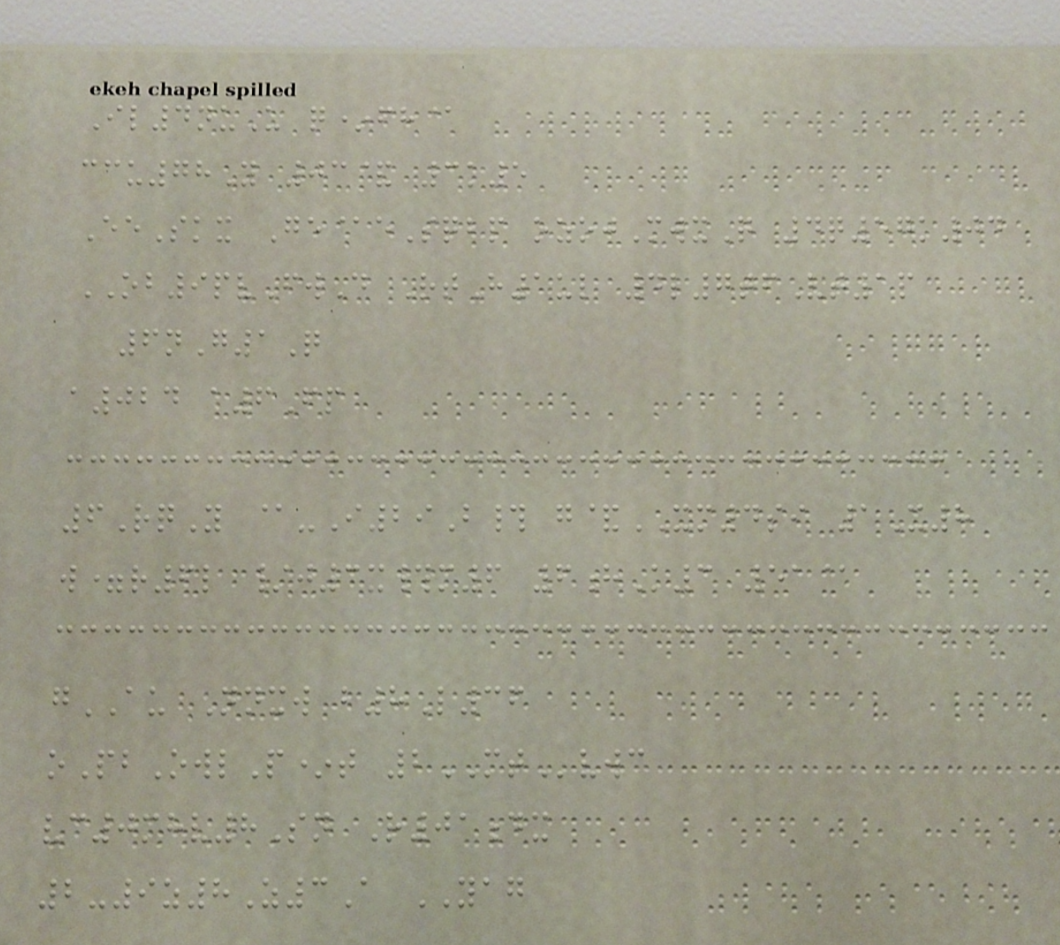Il4nuU q*fh@
ccu78Y 03& 3k5
EeSkx Ge@eSqbp ozojMwxQ 4q57k04
OB9pvFwD RtH1ul 4l7tfVt1p
6nG1Q
a024 a6Fp
6RqY @-I29B# g&XM4si 1X8
w=r6l /j3x#m6 6hK3 51@
gAU Nnxw b8L36
oPbOwlP*t 2MTvwc
vc0mhv8Sn R01dx
2-9z8Z3A YAG
